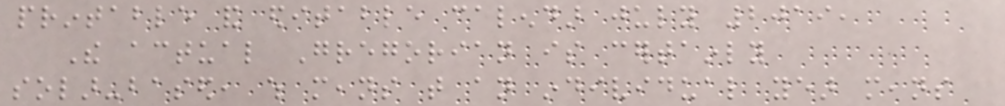printable and editable calendar july 2019,
The actual Gregorian is certainly
solar-based, which means that an individual year means
